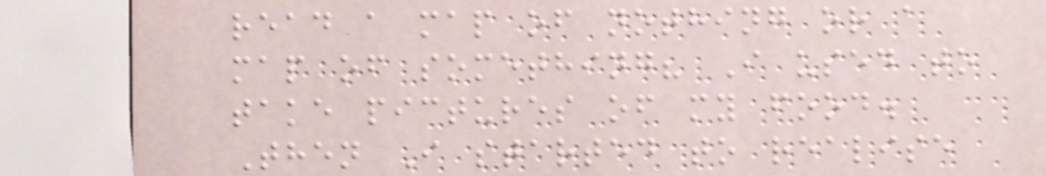read a map of nothing or a
map of something? I used to
take pictures of my food.
Then I started to realise
